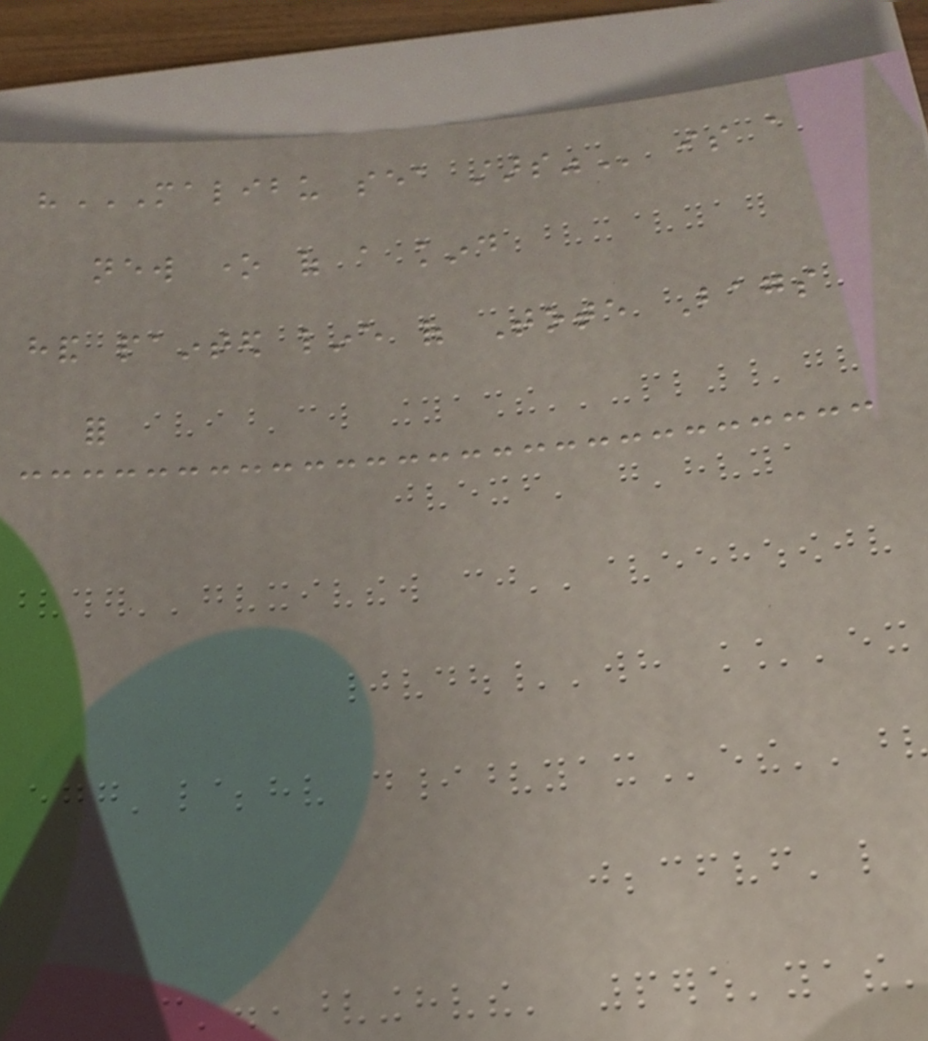"MALIBU SEA STARS" is a
new one of a kind
hand painted line of Tote Bags
for
